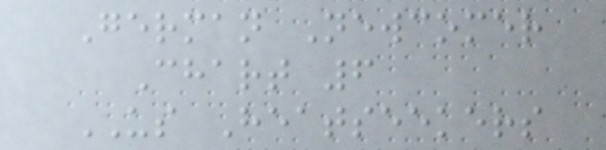German Newcomer
Chart 6
US Heatseekers
